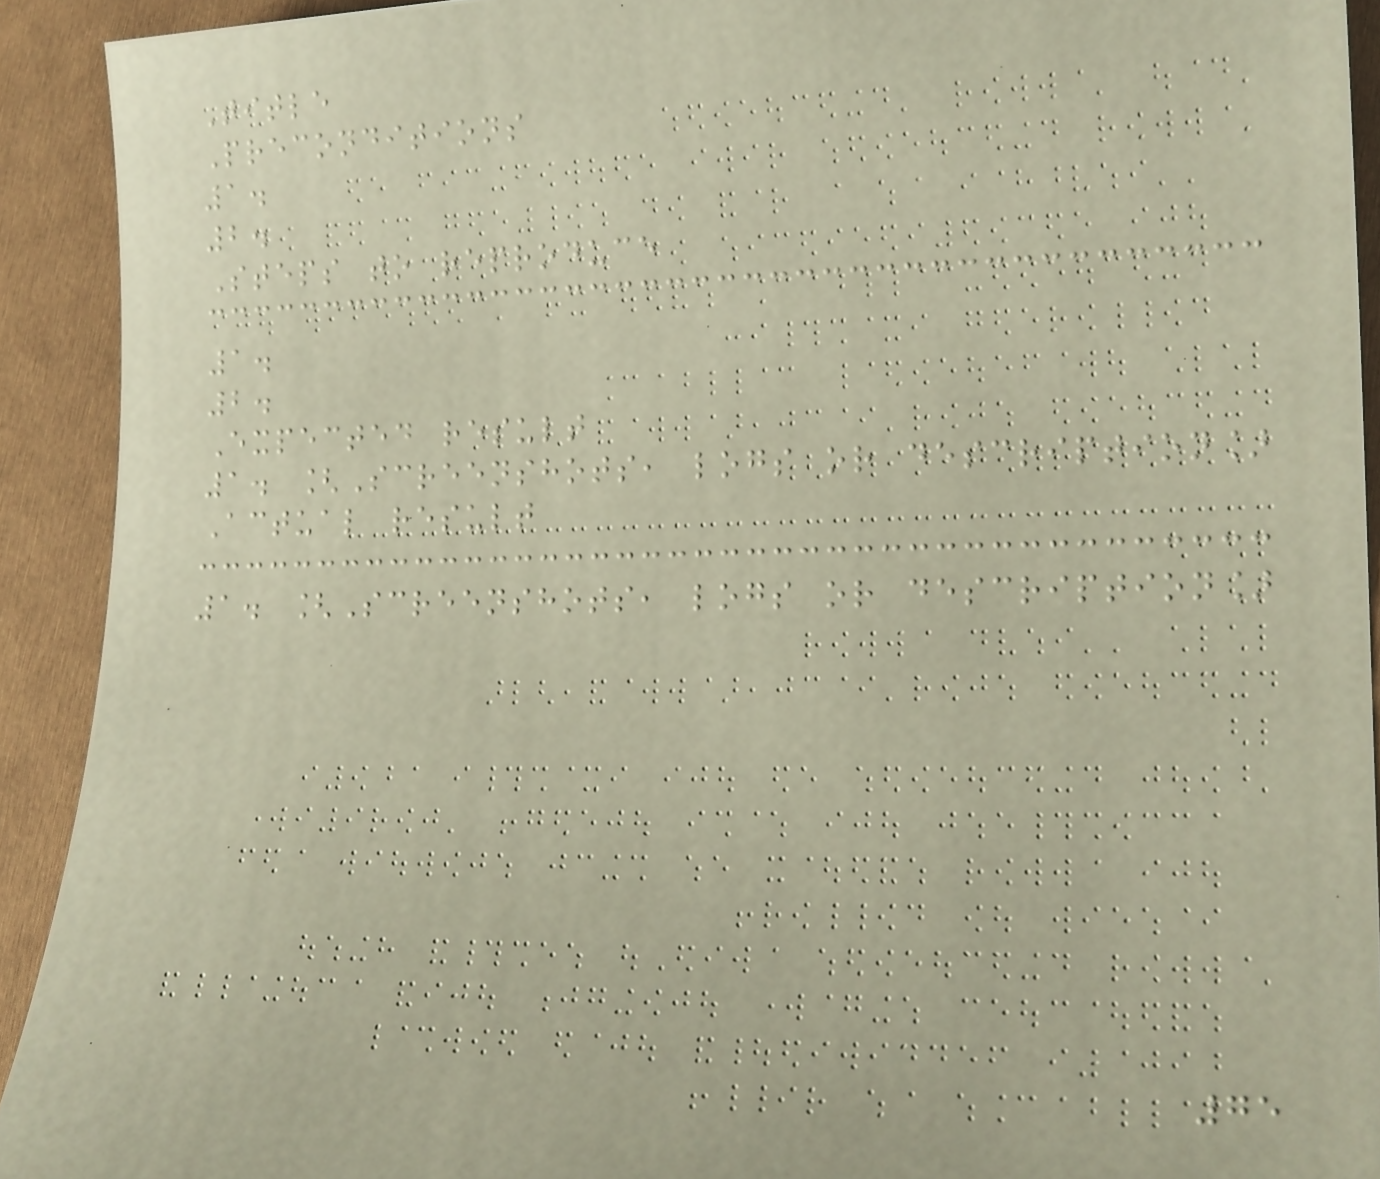Title
Preconditions
1.
2.
Steps to reproduce
1.
2.
Expected result
1. [Screenshots, logs or description]
Actual result
1. [Screenshots, logs or description]
75
